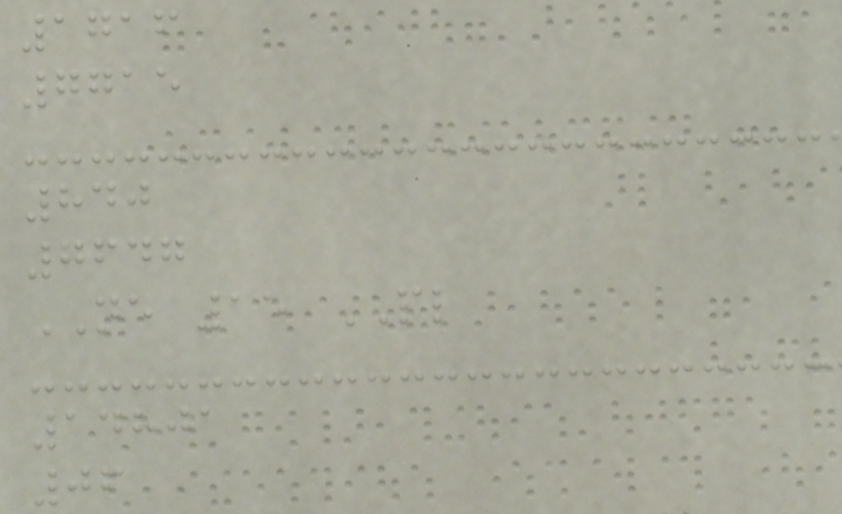1716
7715
840
7647
NE 15 PL
14801
06
